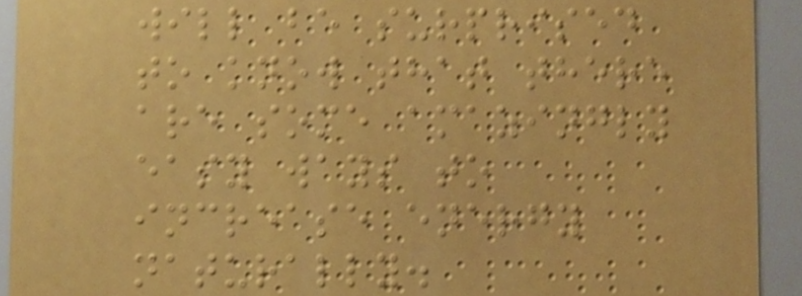will be surprised
to know that there
are some amazingly
easy ways to
increase energy
naturally.
